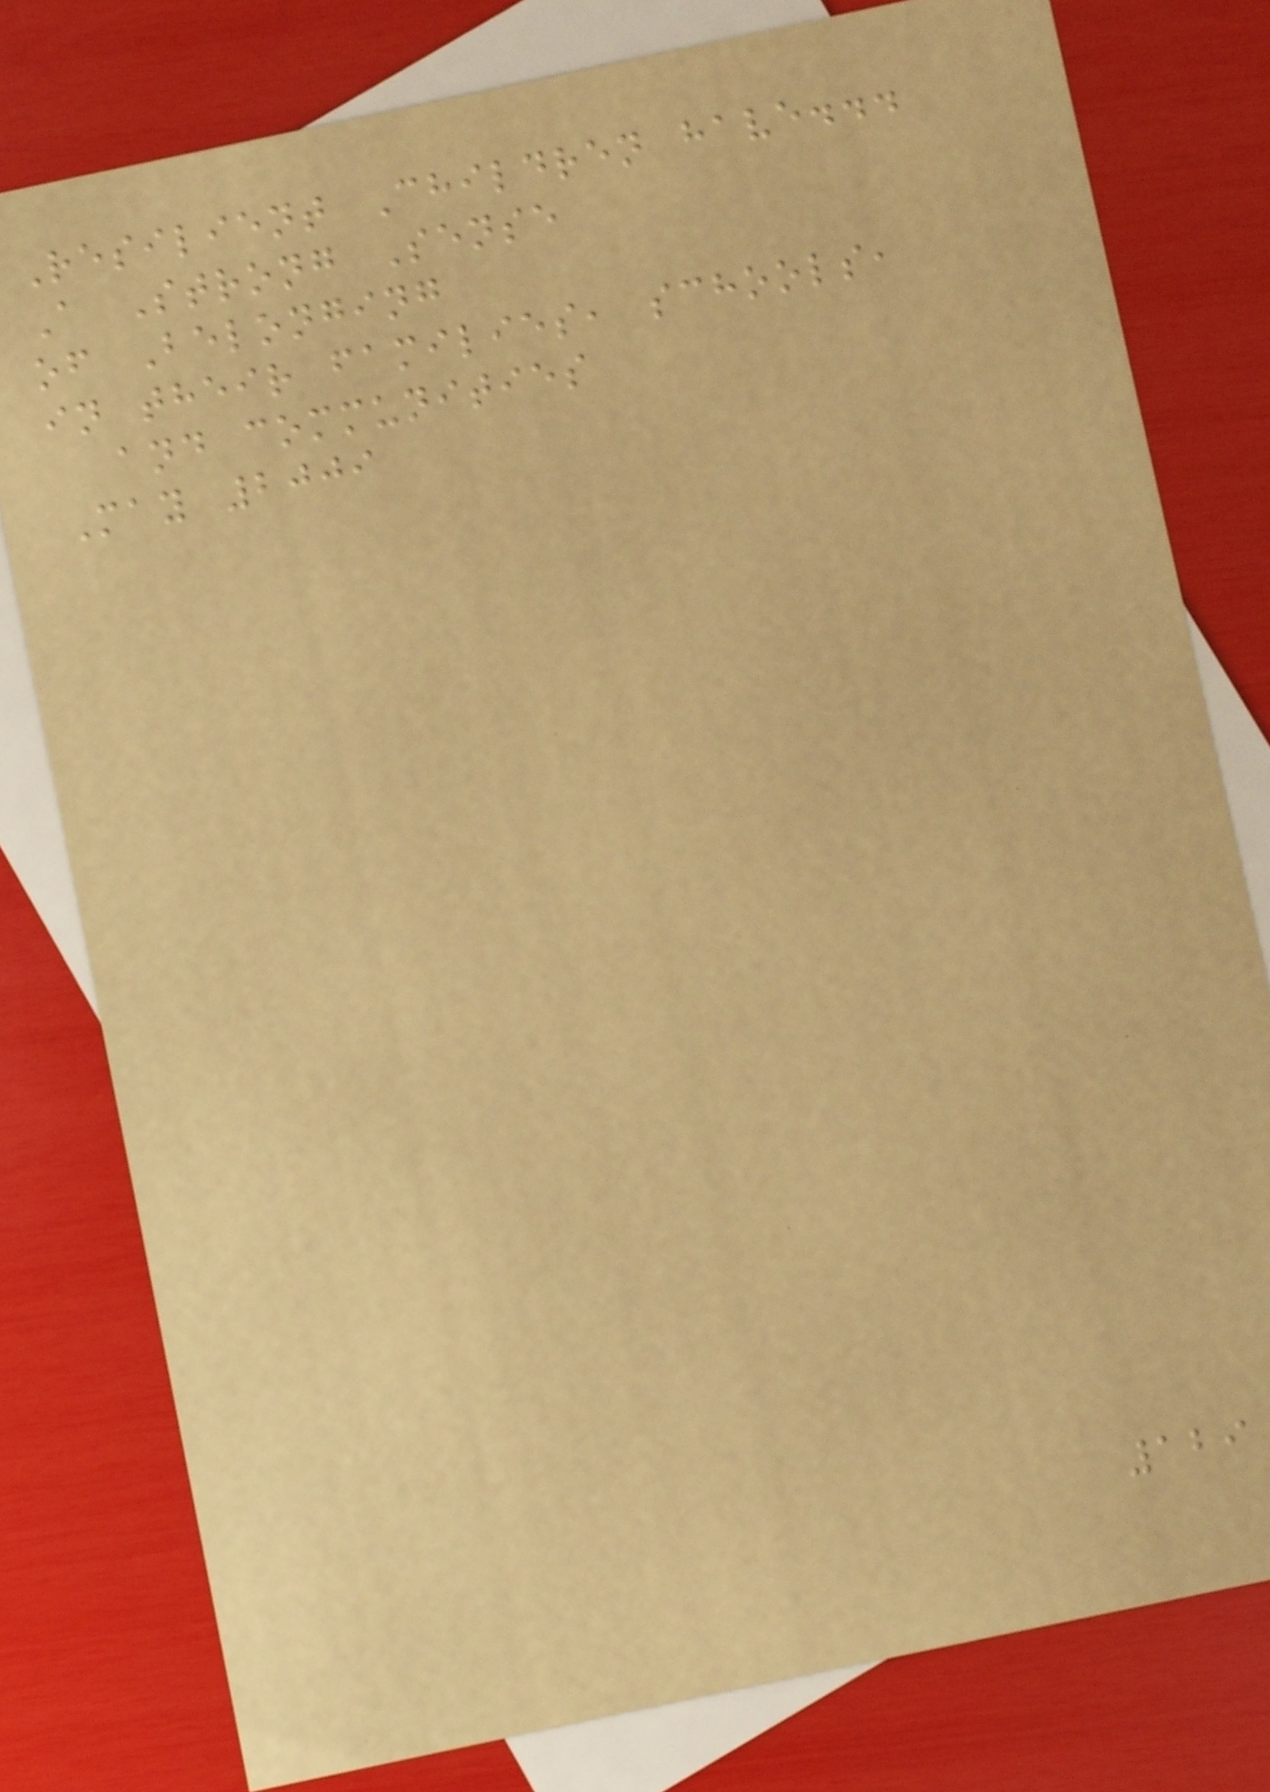Resilient Children have...
A Strong Sense
of Belonging
in their families, schools,
and communities
May 2009
129
